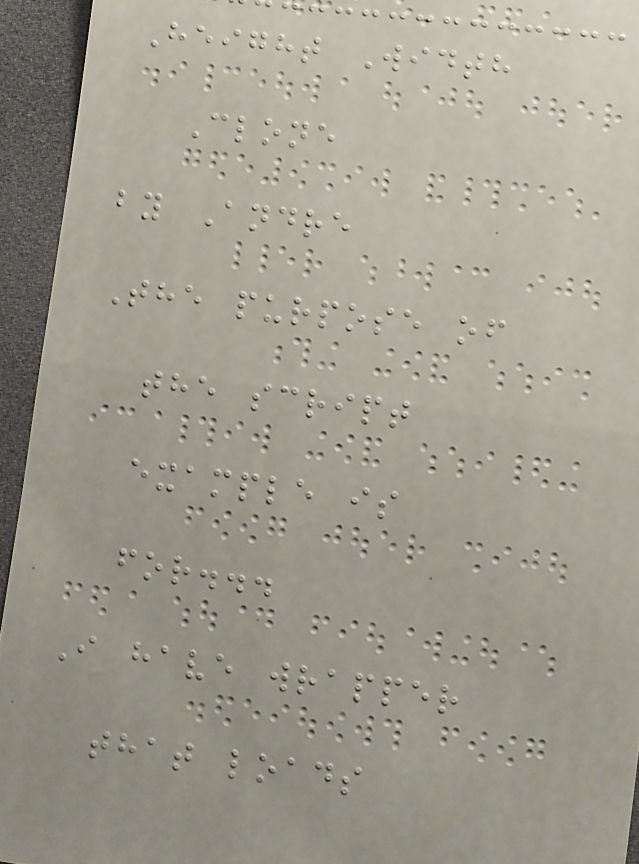Height Width
Clone
by Andre
The purpose of
the script
example is
for...
I have wrapper
that loads
